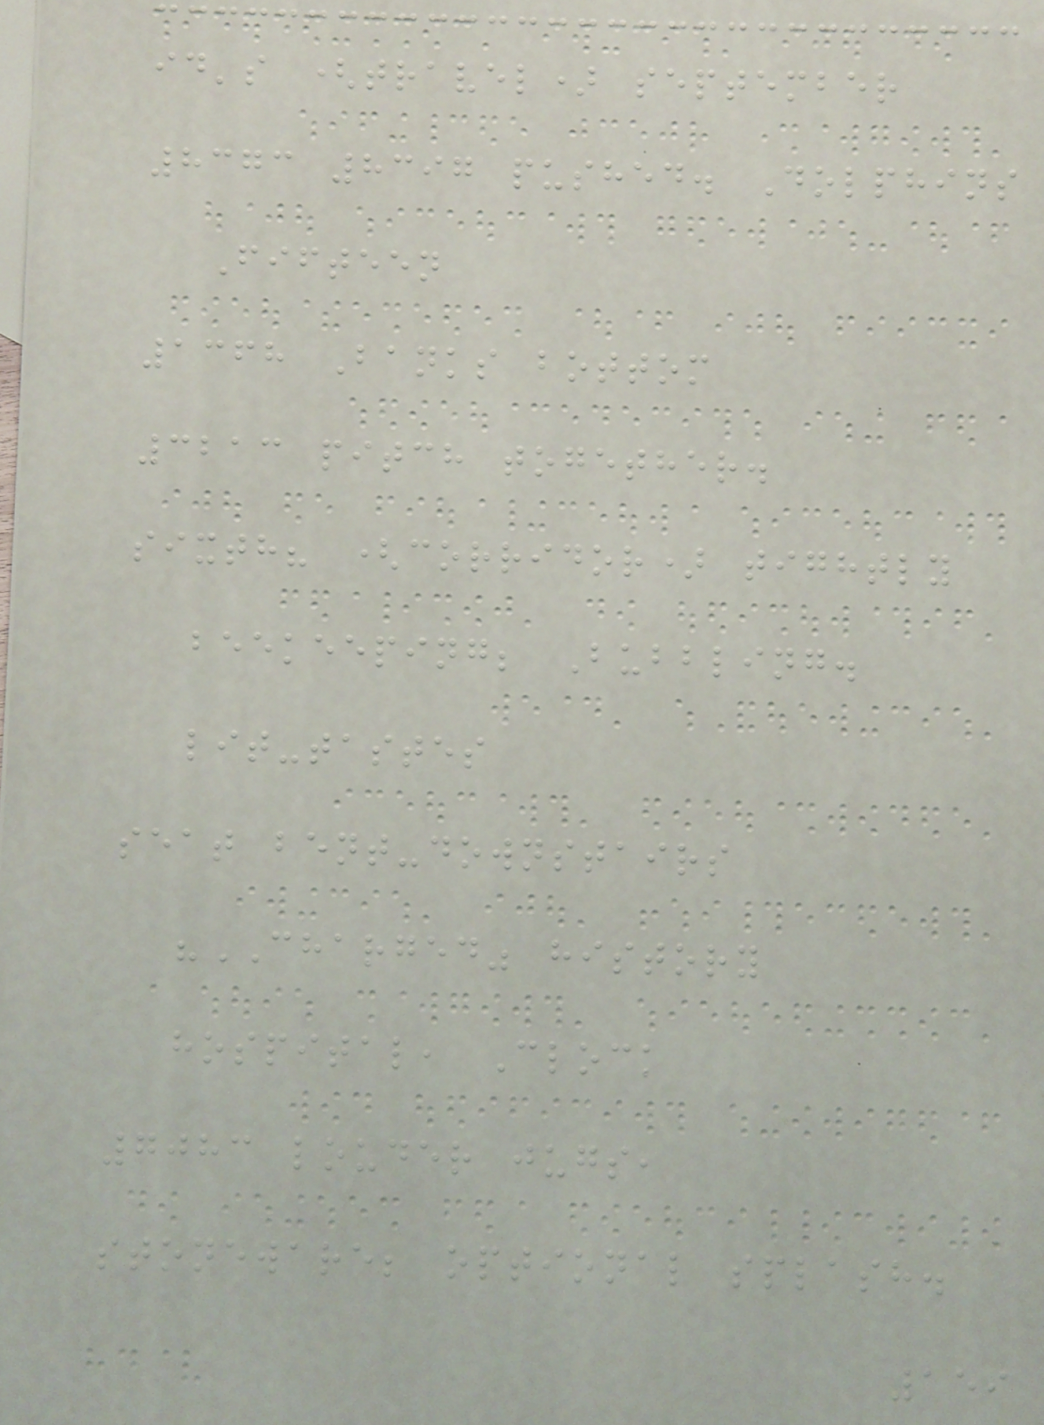id's (travel) september
8373 8397 pushed. Dolphins
Fifteen
1368 Banks bottom
3213 pitch together.
sixth? (corridor) tightly
beekeeping; Bubbling.
lit-tastes
seat bent-downstairs
"CHARGED" history
hospital, Clock
7083 louder jugs,
stoneware; optional splash.
159
